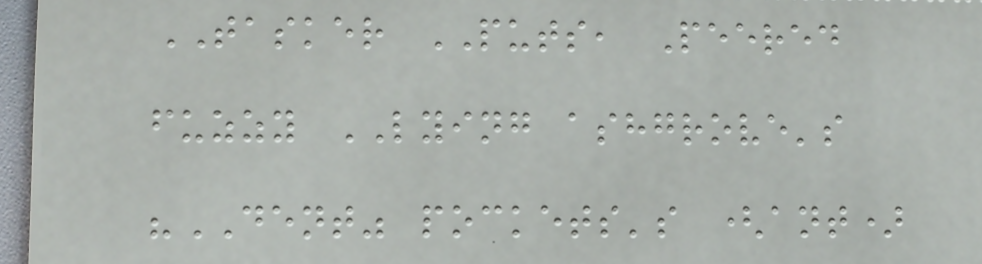TASKER PUTS, Peered
fuzzy LYING ashgrove's
"DENT" pockets's (ant)
